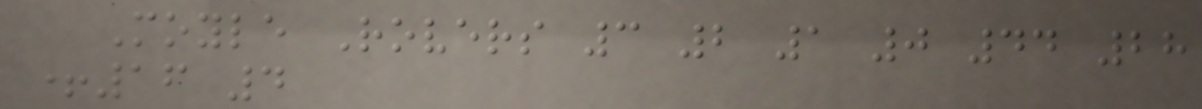Moyle Rovers 3 2 1 0 44 28
+16 4
